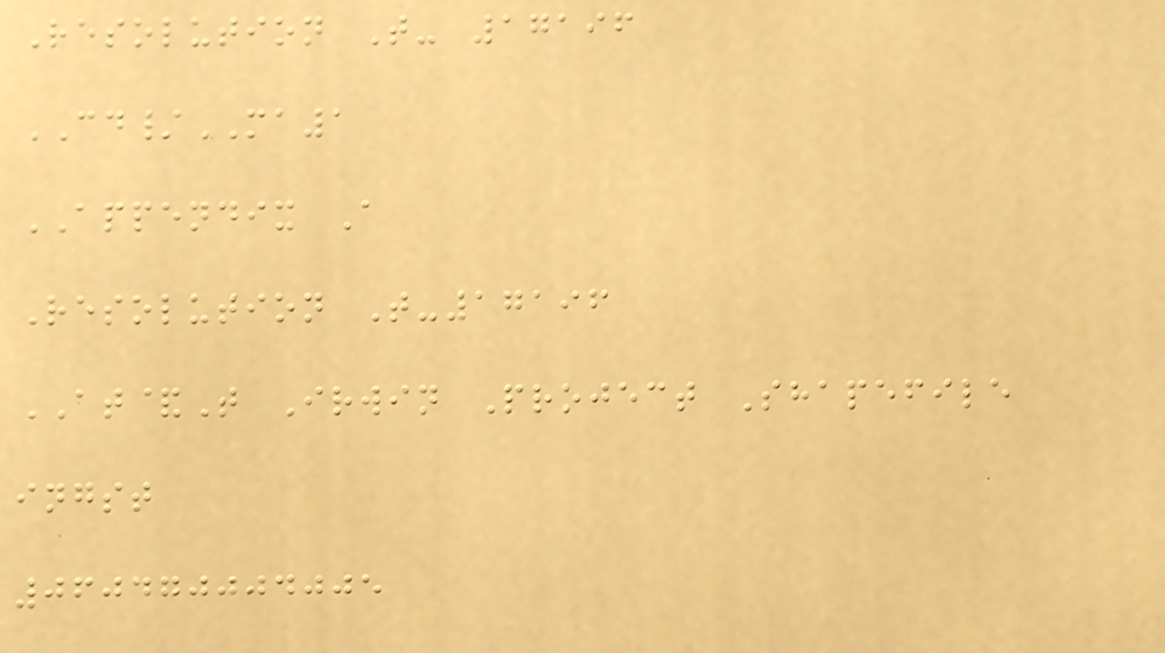Resolution T- 17196
CD/MA1
APPENDIX A
Resolution T-17196
AT&T Irwin Project Shapefile
ingst
060470004005
